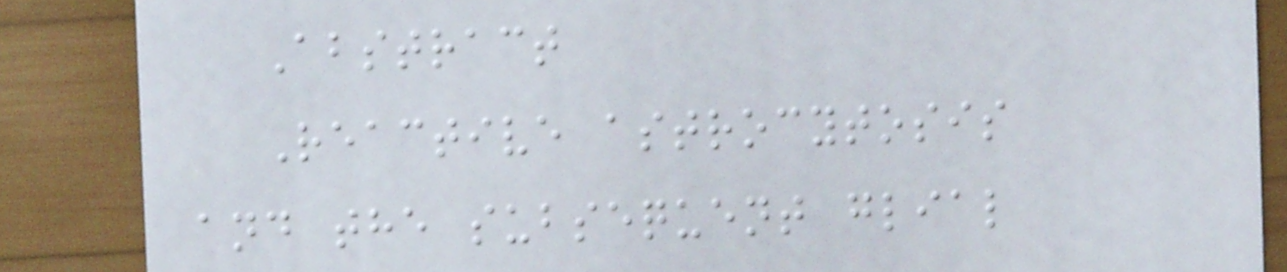Abstract
Reactive astrocytosis
and the subsequent glial
